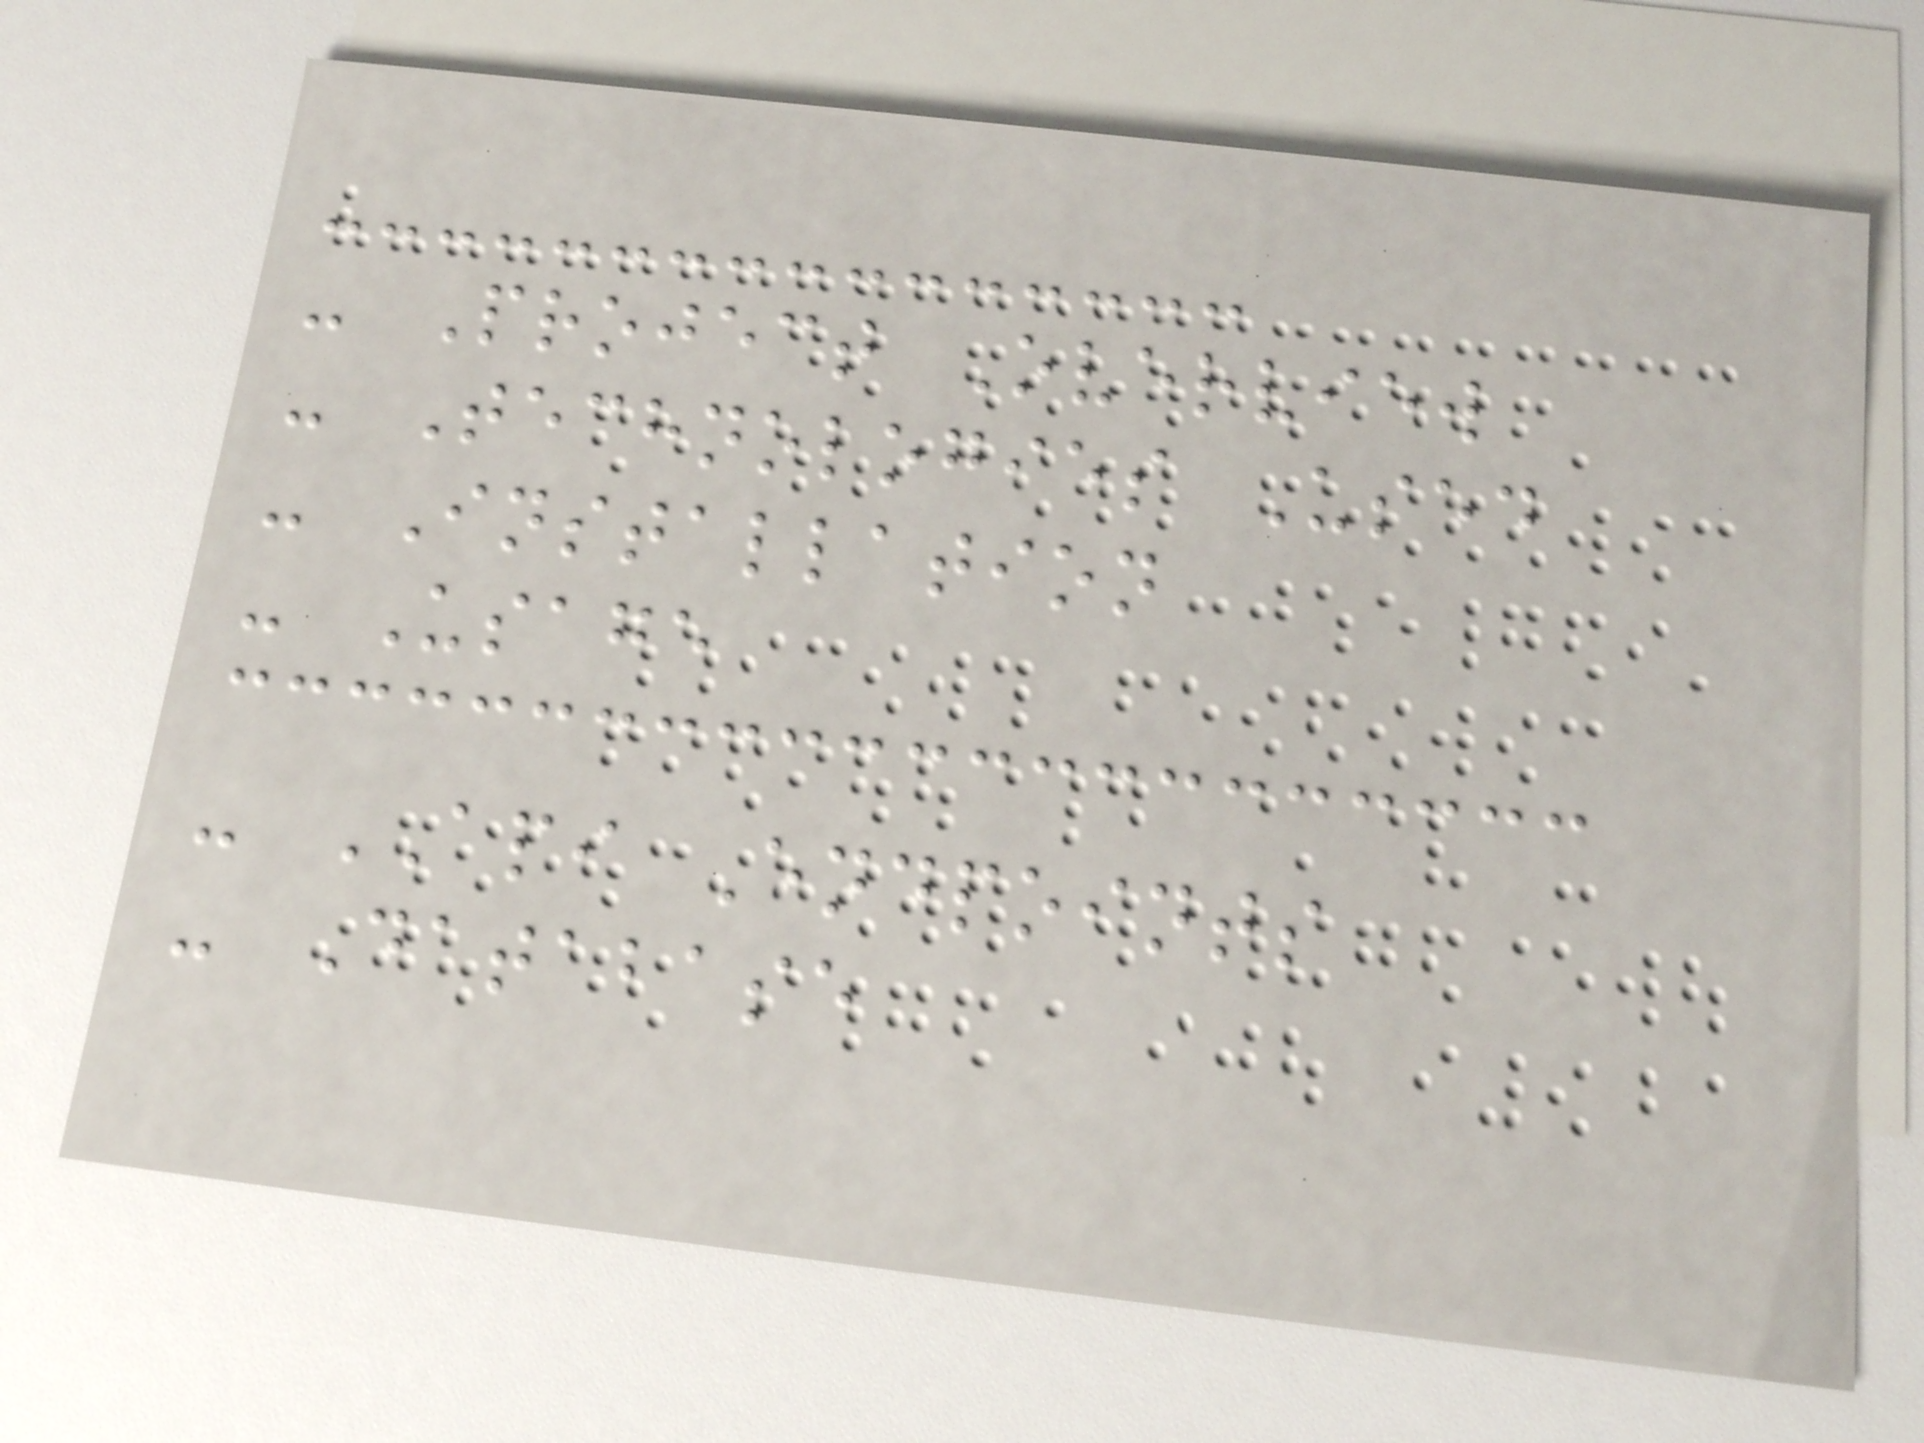- Project Overview
- Technologies Used
- Installation
- Usage
- API Endpoints
- Database
